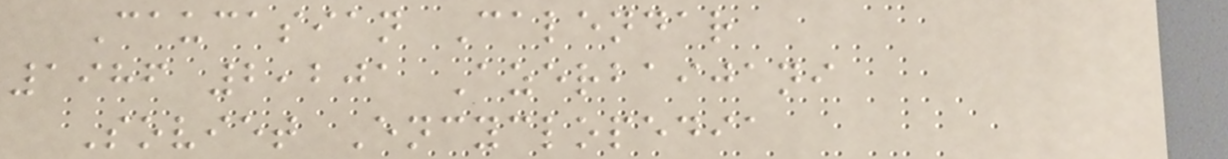Caucasian Calendar
1986 2,201 Azerbaijani
Soviet Encyclopedia
